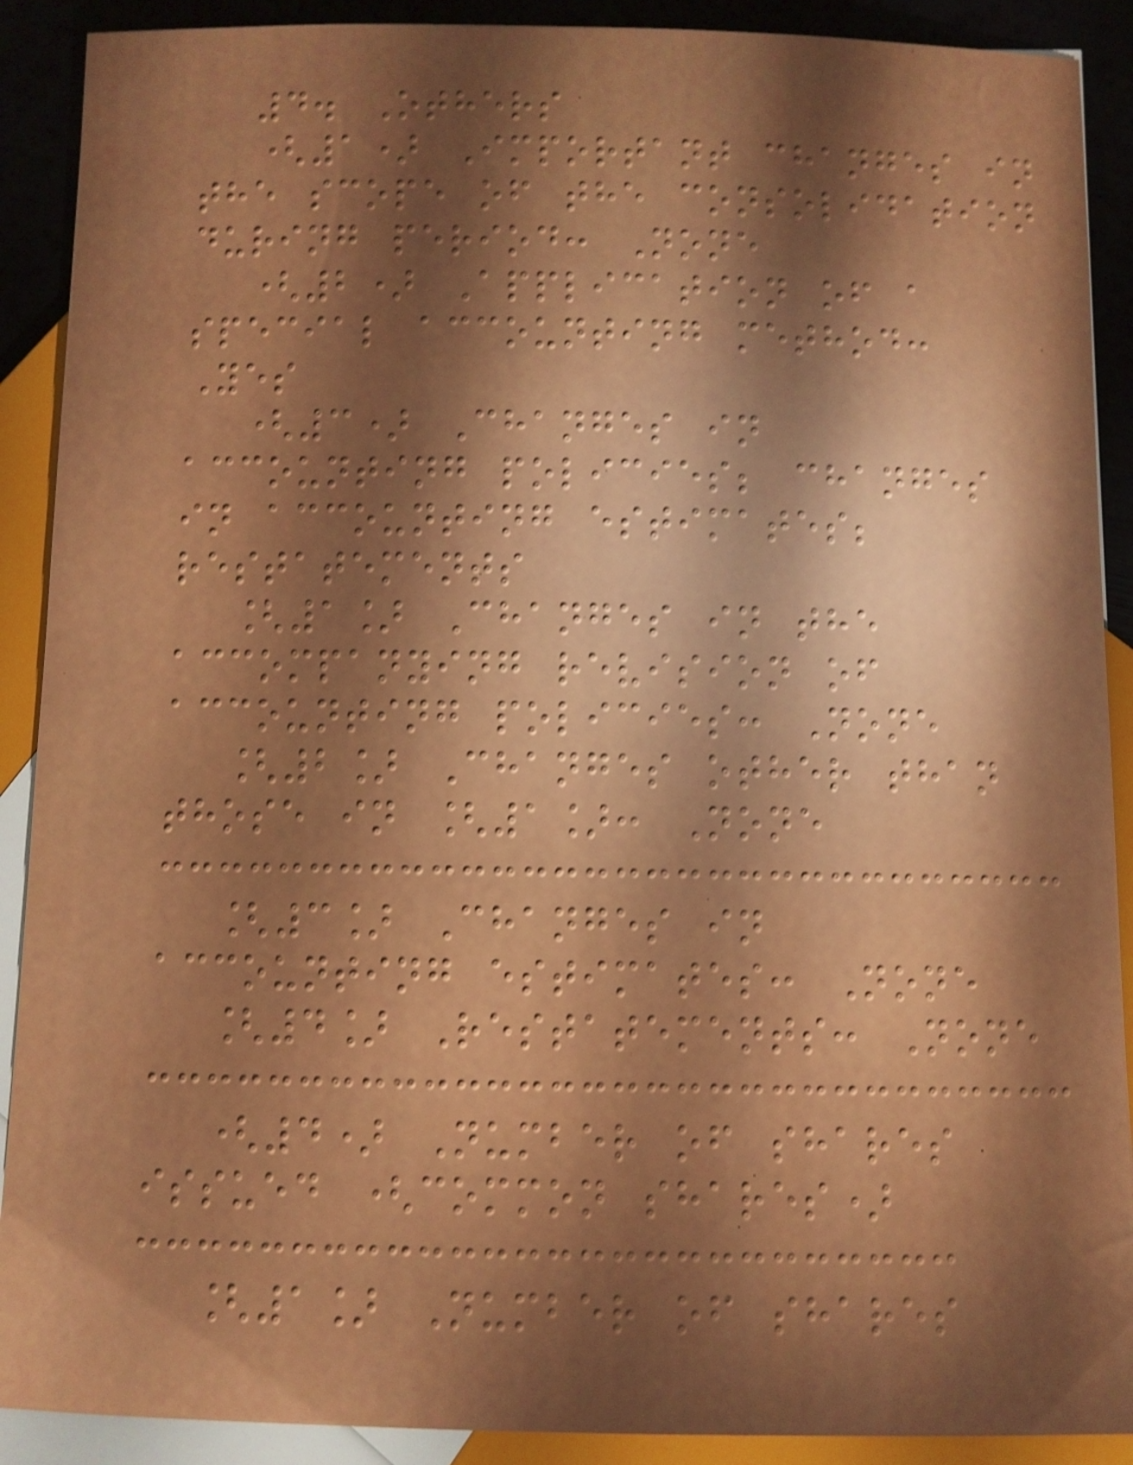4. Others
(1) Important changes in
the scope of the consolidation
during period: None
(2) Application of a
special accounting method:
Yes
(3) Changes in
accounting policies; changes
in accounting estimates;
restatements
[1] Changes in the
accompanying revision of
accounting policies: None
[2] Changes other than
those in [1]: None
[3] Changes in
accounting estimates: None
[4] Restatements: None
(4) Number of shares
issued (common shares)
[1] Number of shares
